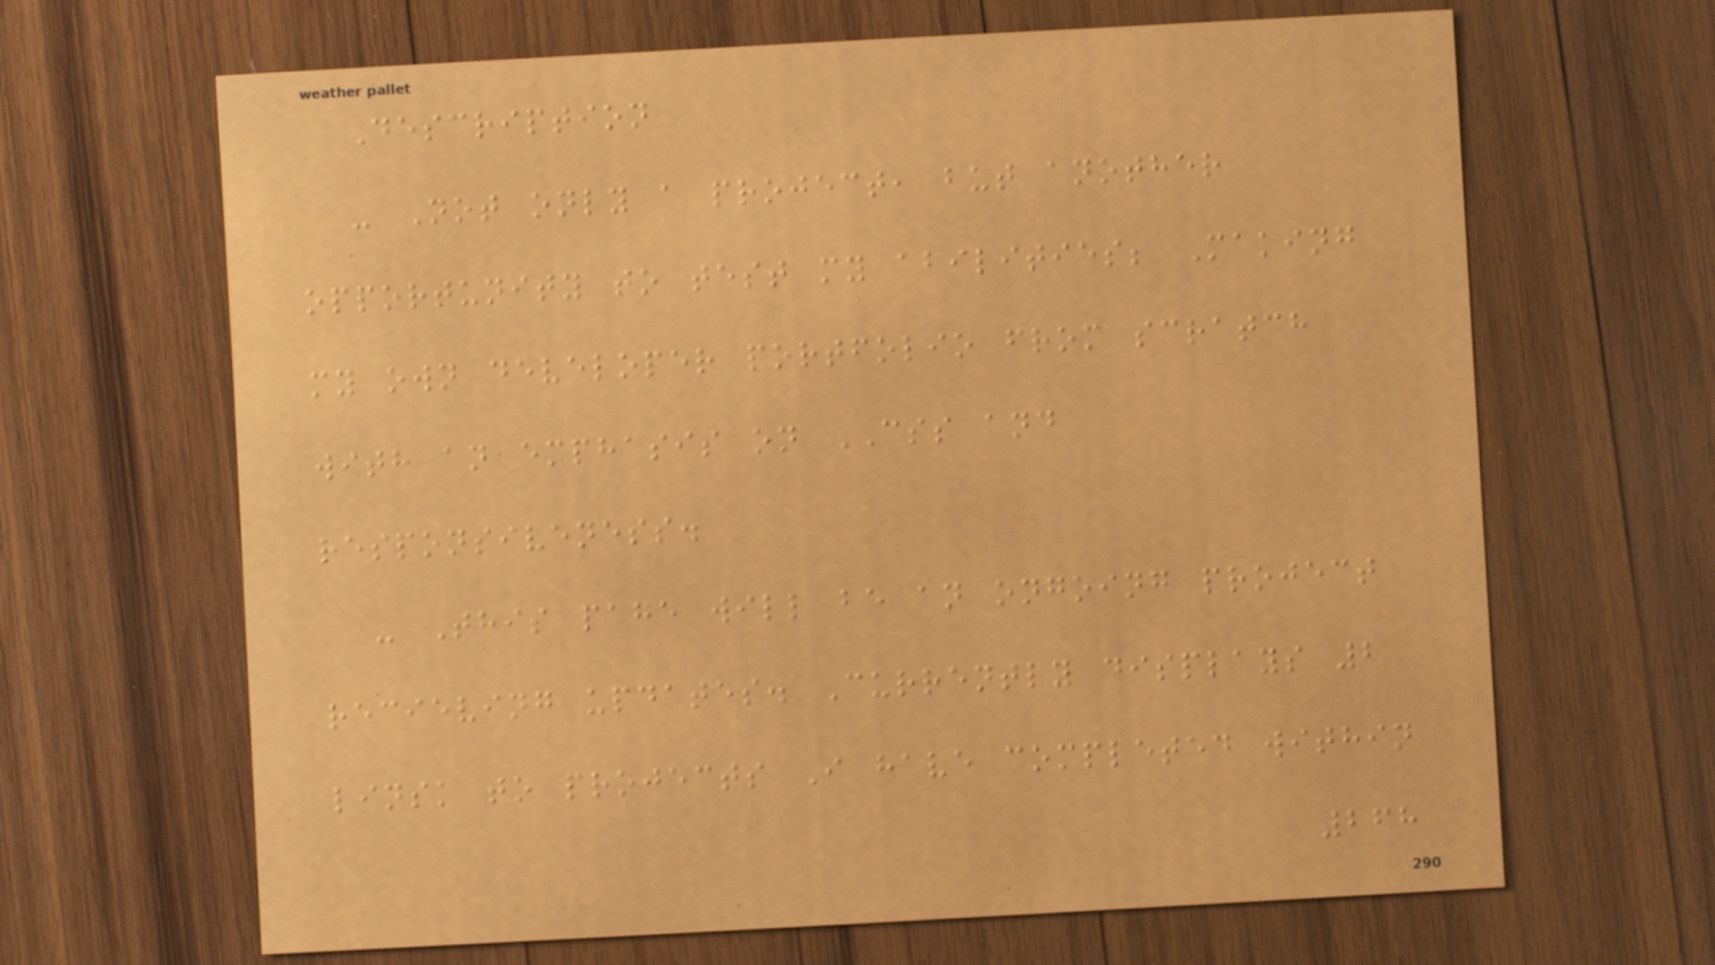Description
- Not only a project, but another
opportunity to test my abilities; Making
my own developer portfolio from scratch
with an emphasis on CSS and
responsiveness.
- This page will be an ongoing project
recieving updates. Currently displays 2
linsk to projects I have completed within
268
